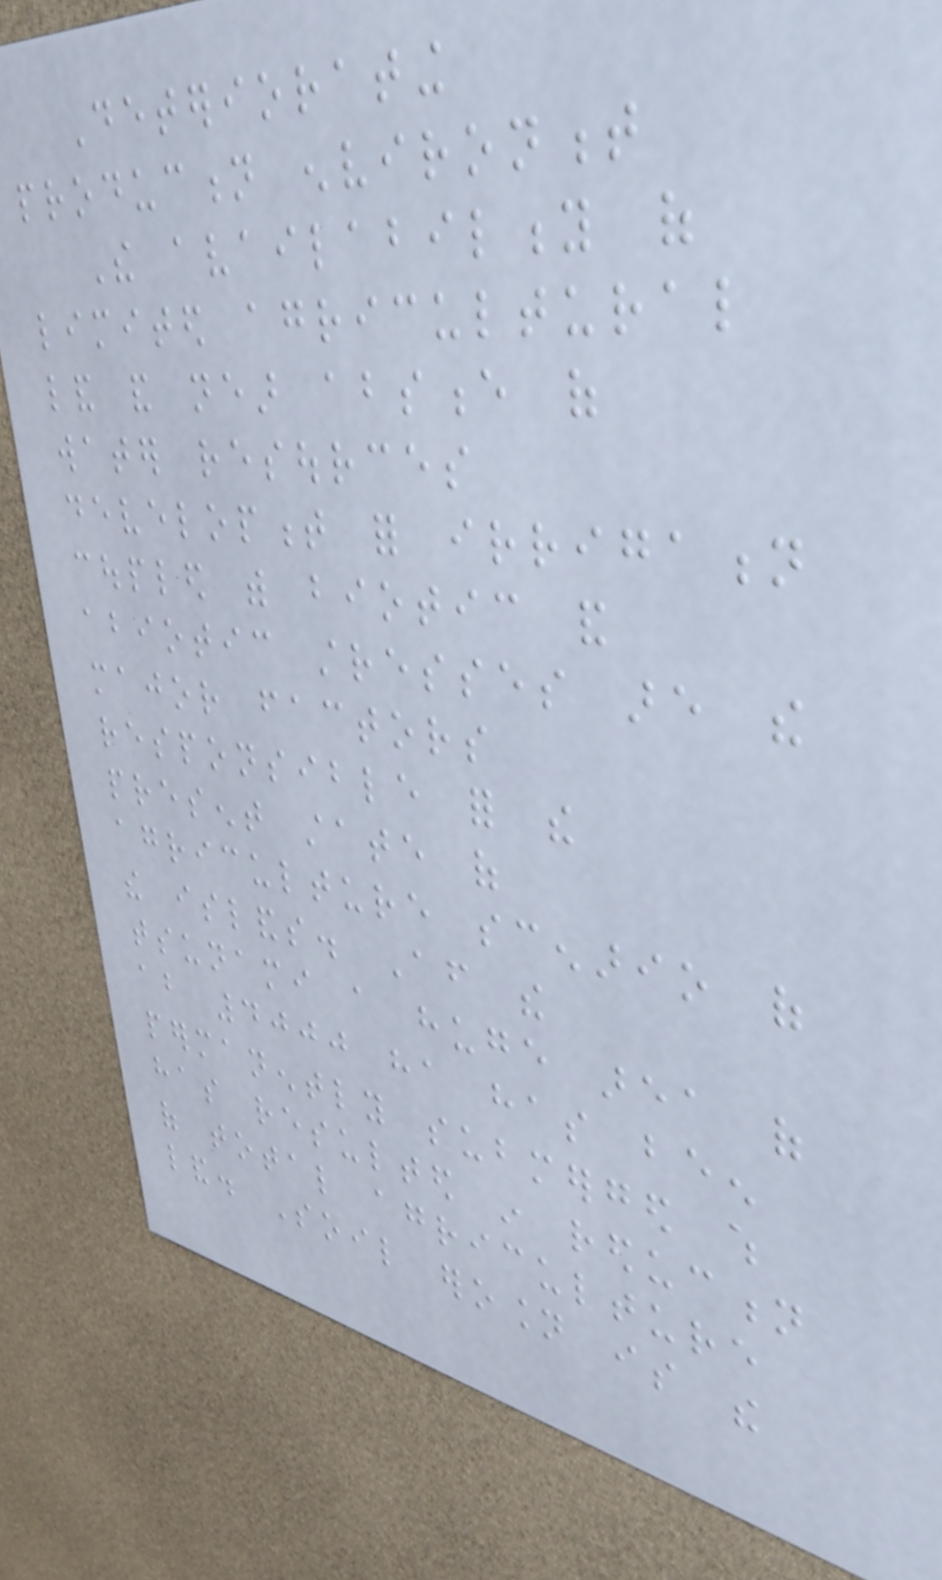Deteriorating
production environment
The availability of
limited agricultural
land and near absence of
water resources
development for irrigation
coupled with biotic and
abiotic stresses are the
major factors
responsible for the
present state of
agriculture scenario of
the islands. After the
tsunami a huge area of
about 4000 ha has been
permanently submerged which
has resulted in reduction
of total agriculture
land. Soil erosion is the
